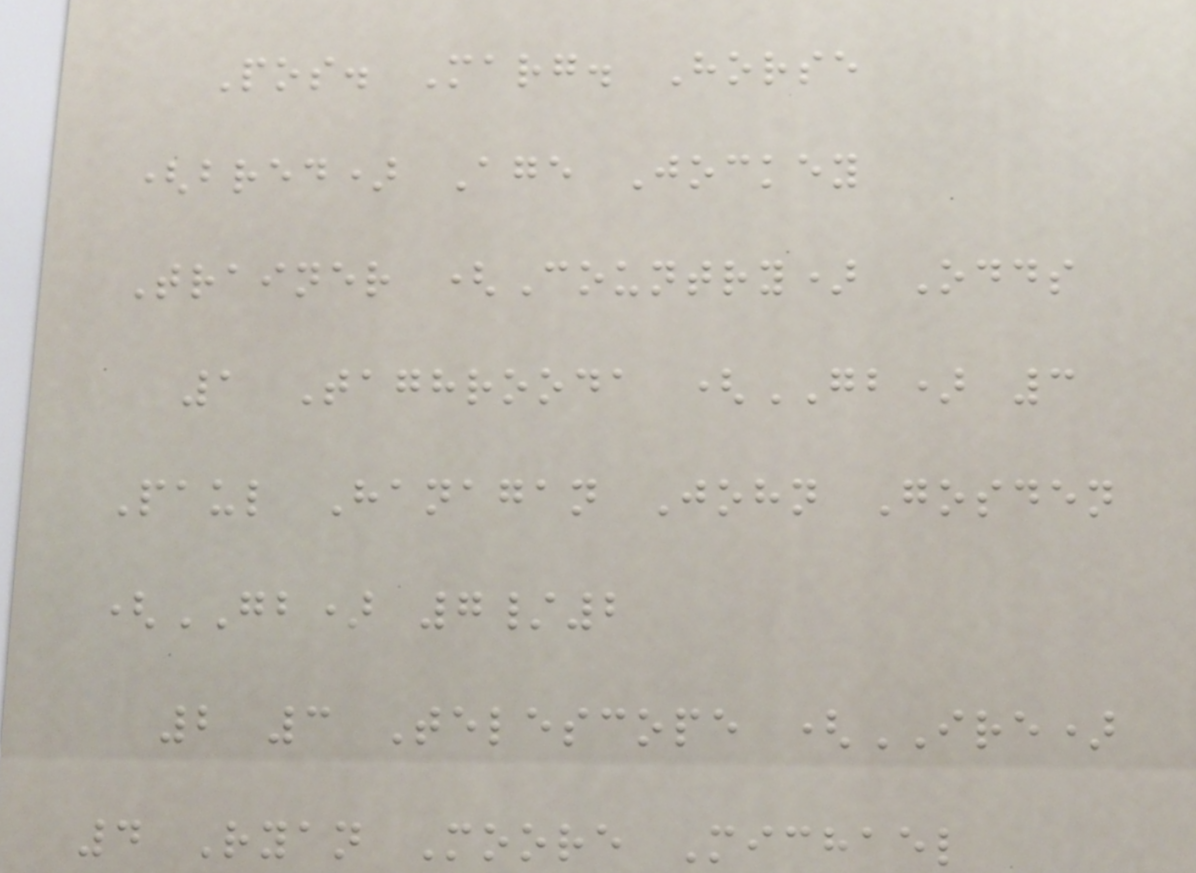Pos. Marg. Horse
(bred) Age Jockey
Trainer (Country) Odds
1 Taghrooda (GB) 3
Paul Hanagan John Gosden
(GB) 7/2
2 3 Telescope (IRE)
4 Ryan Moore Michael
